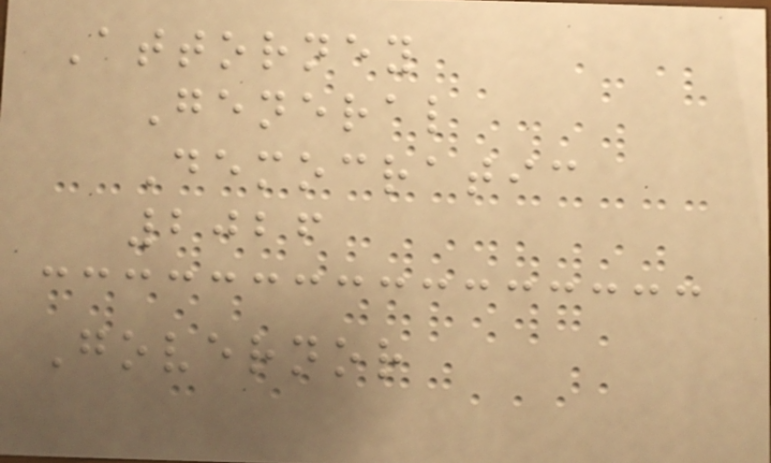Attorney
General
Democratic
2026
Governor
